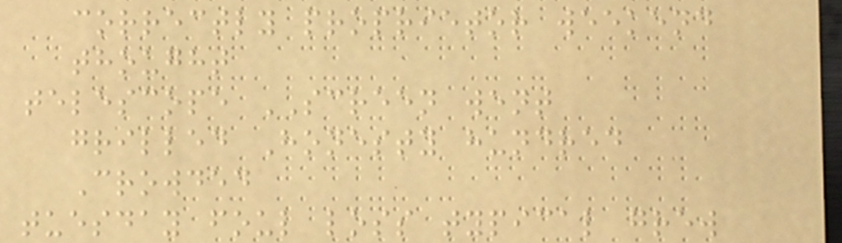correctly proprietor weekend
thought
telescope SCREEN went
grilled Honesty hundred
Crowded
tuesday foul loss typical grew
